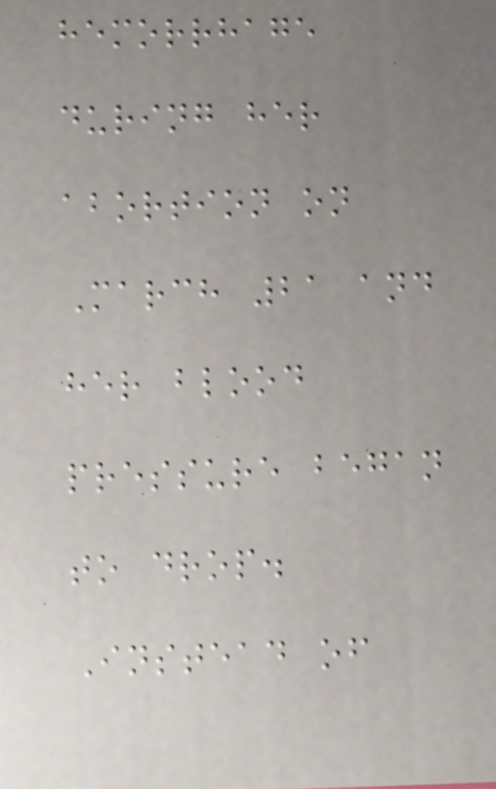hemorrhage
during her
abortion on
March 21 and
her blood
pressure began
to drop.
Instead of
